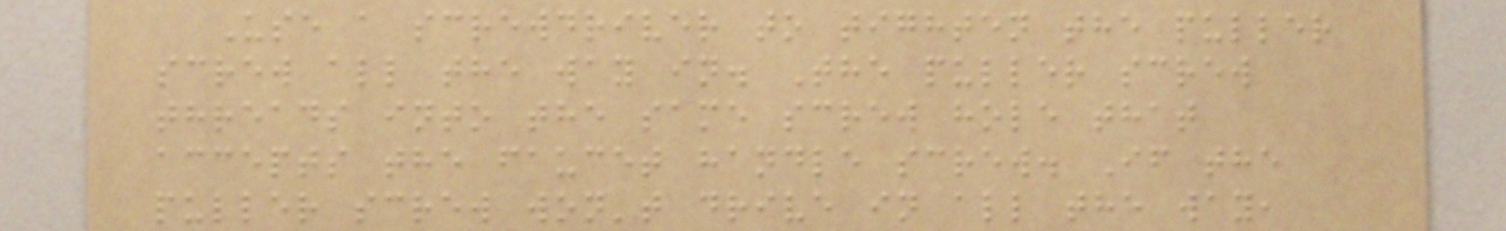Use a screwdriver to tighten the puller
screw all the way in. The puller screw
threads into the same screw hole that
accepts the faucet handle screw. If the
puller screw won't drive in all the way,
